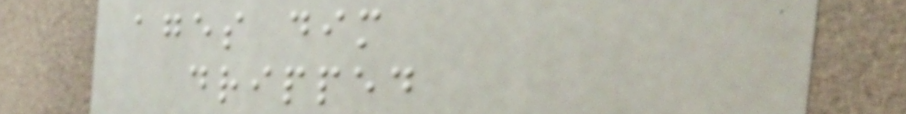ages dim
dripped
